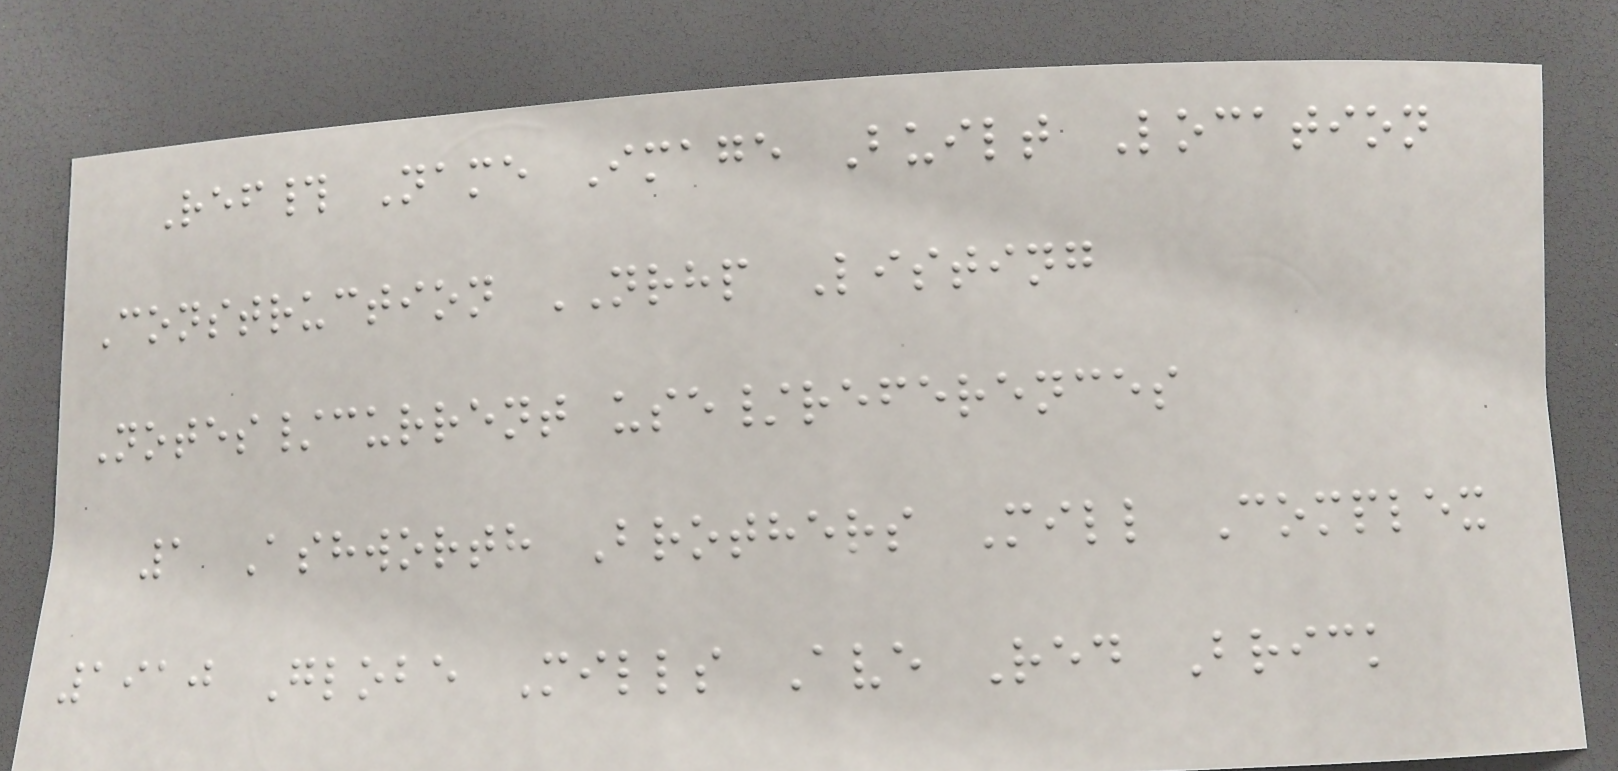Ref# Name Image Built Location
Construction NRHP Listing
Notes/current use/references
1 Ashworth Brothers Mill Complex
1910 Globe Mills Ave Red Brick
